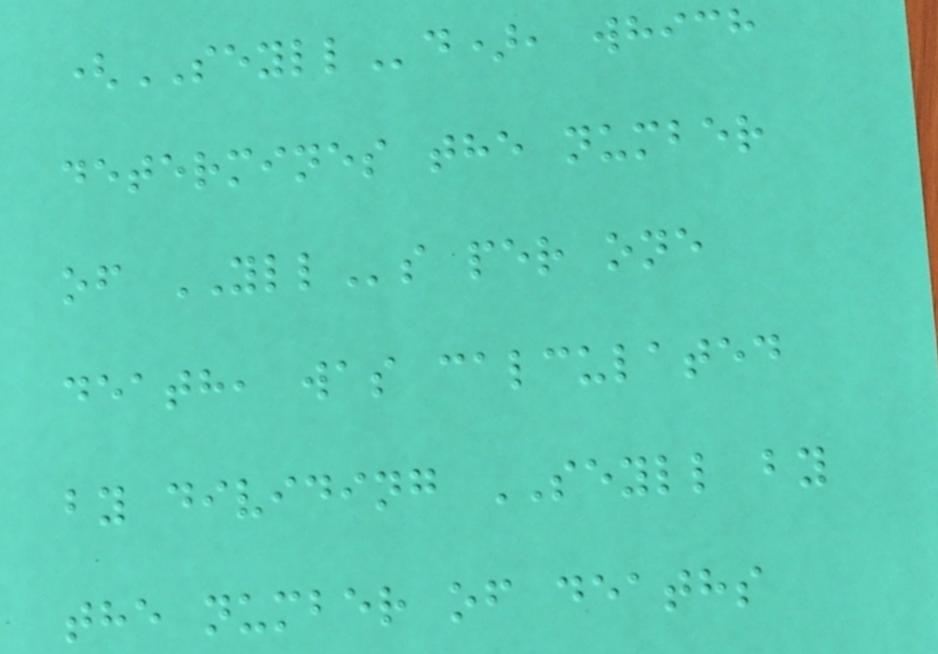(SEYLLd), which
determines the number
of YLLs per one
death, was calculated
by dividing SEYLL by
the number of deaths
